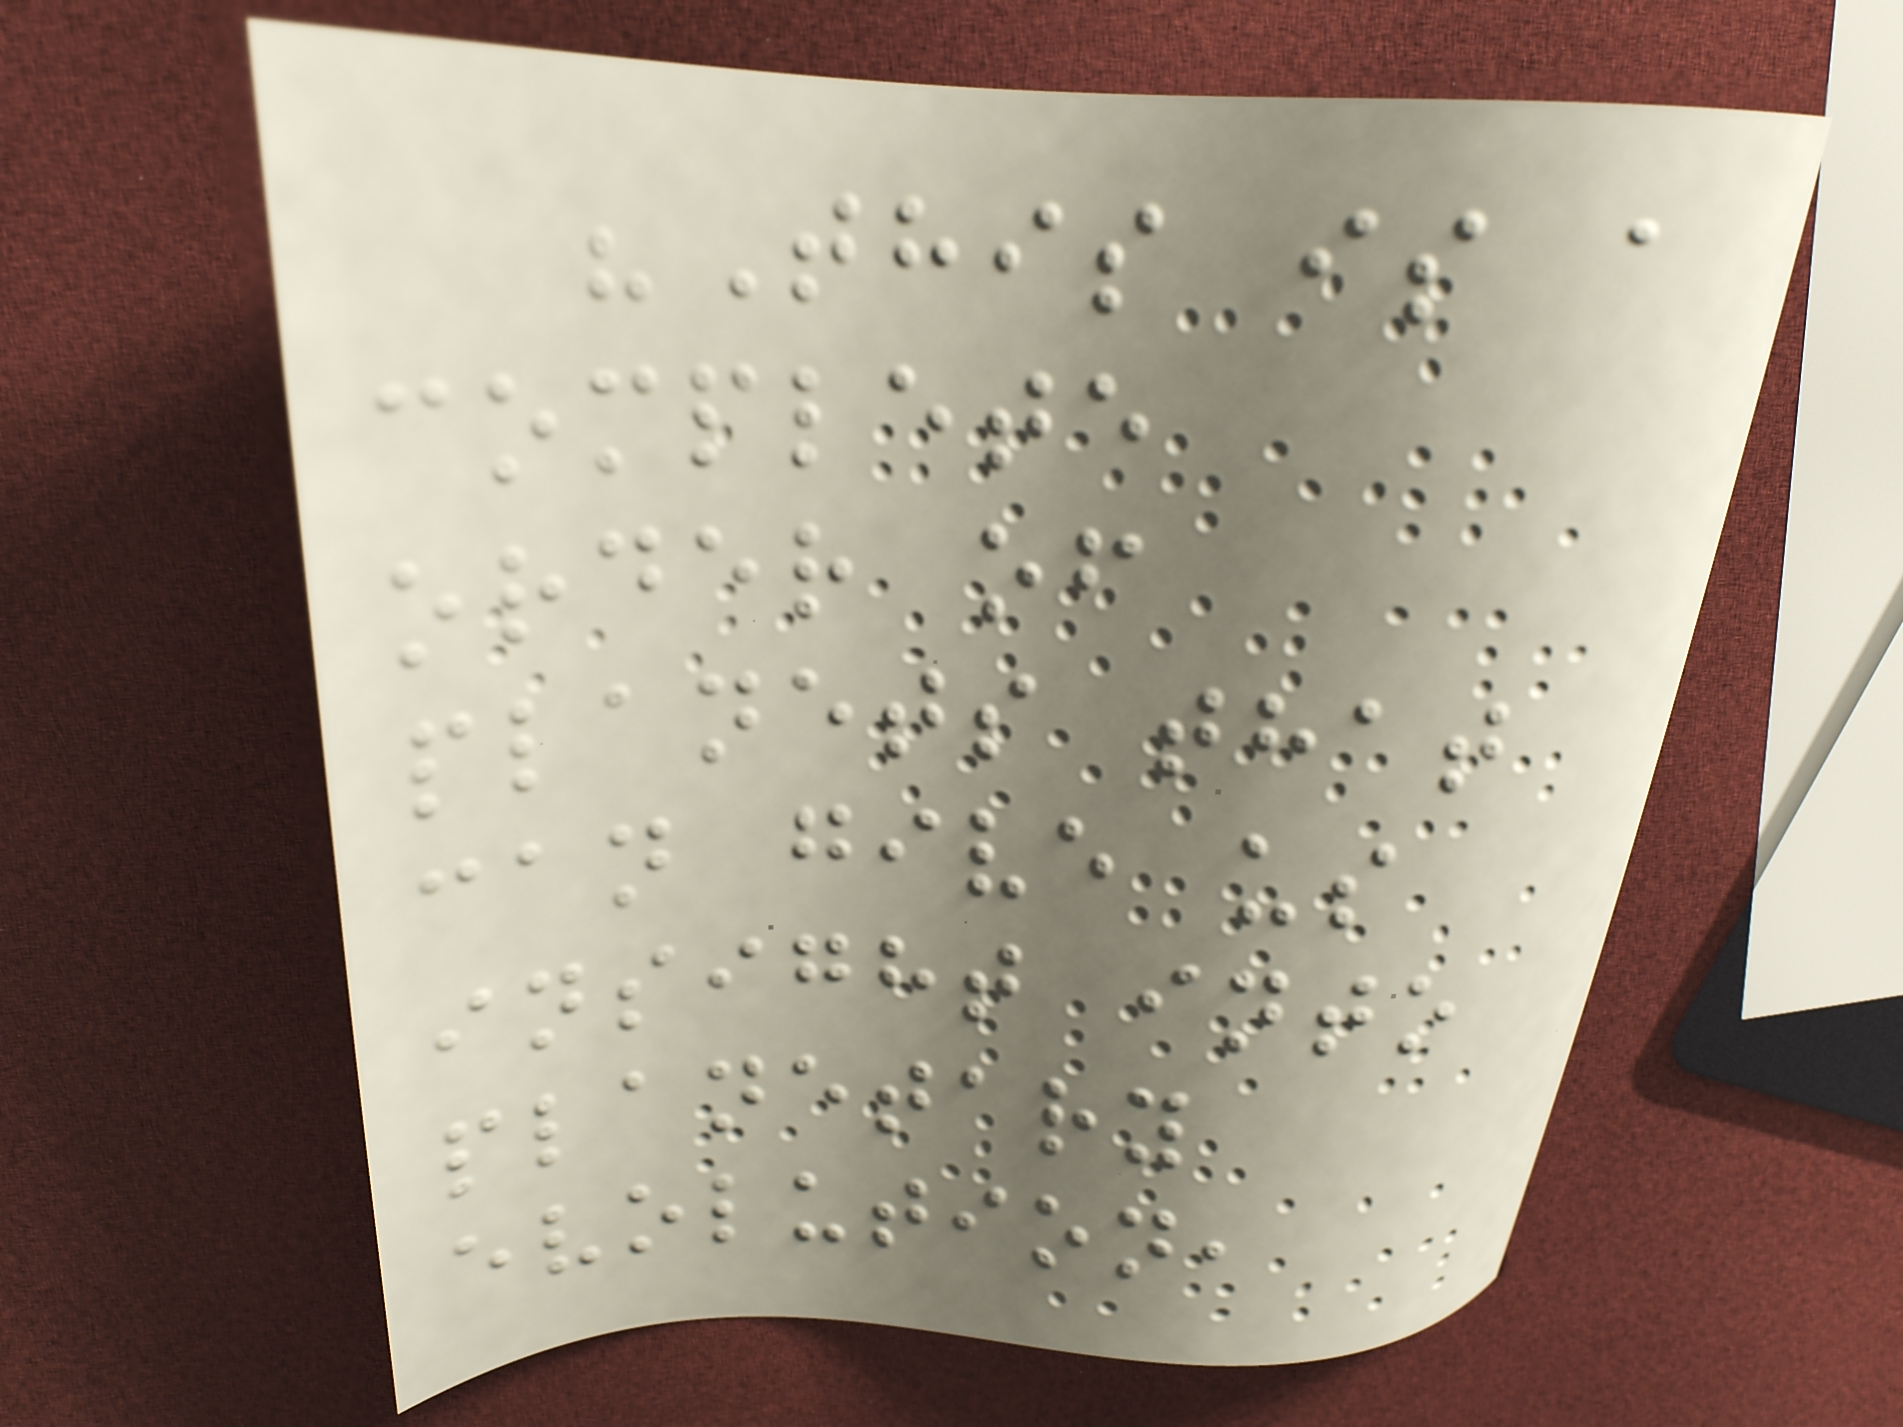"This is a
complete
order of
planets that
can give us
insight into
planetary
evolution,
